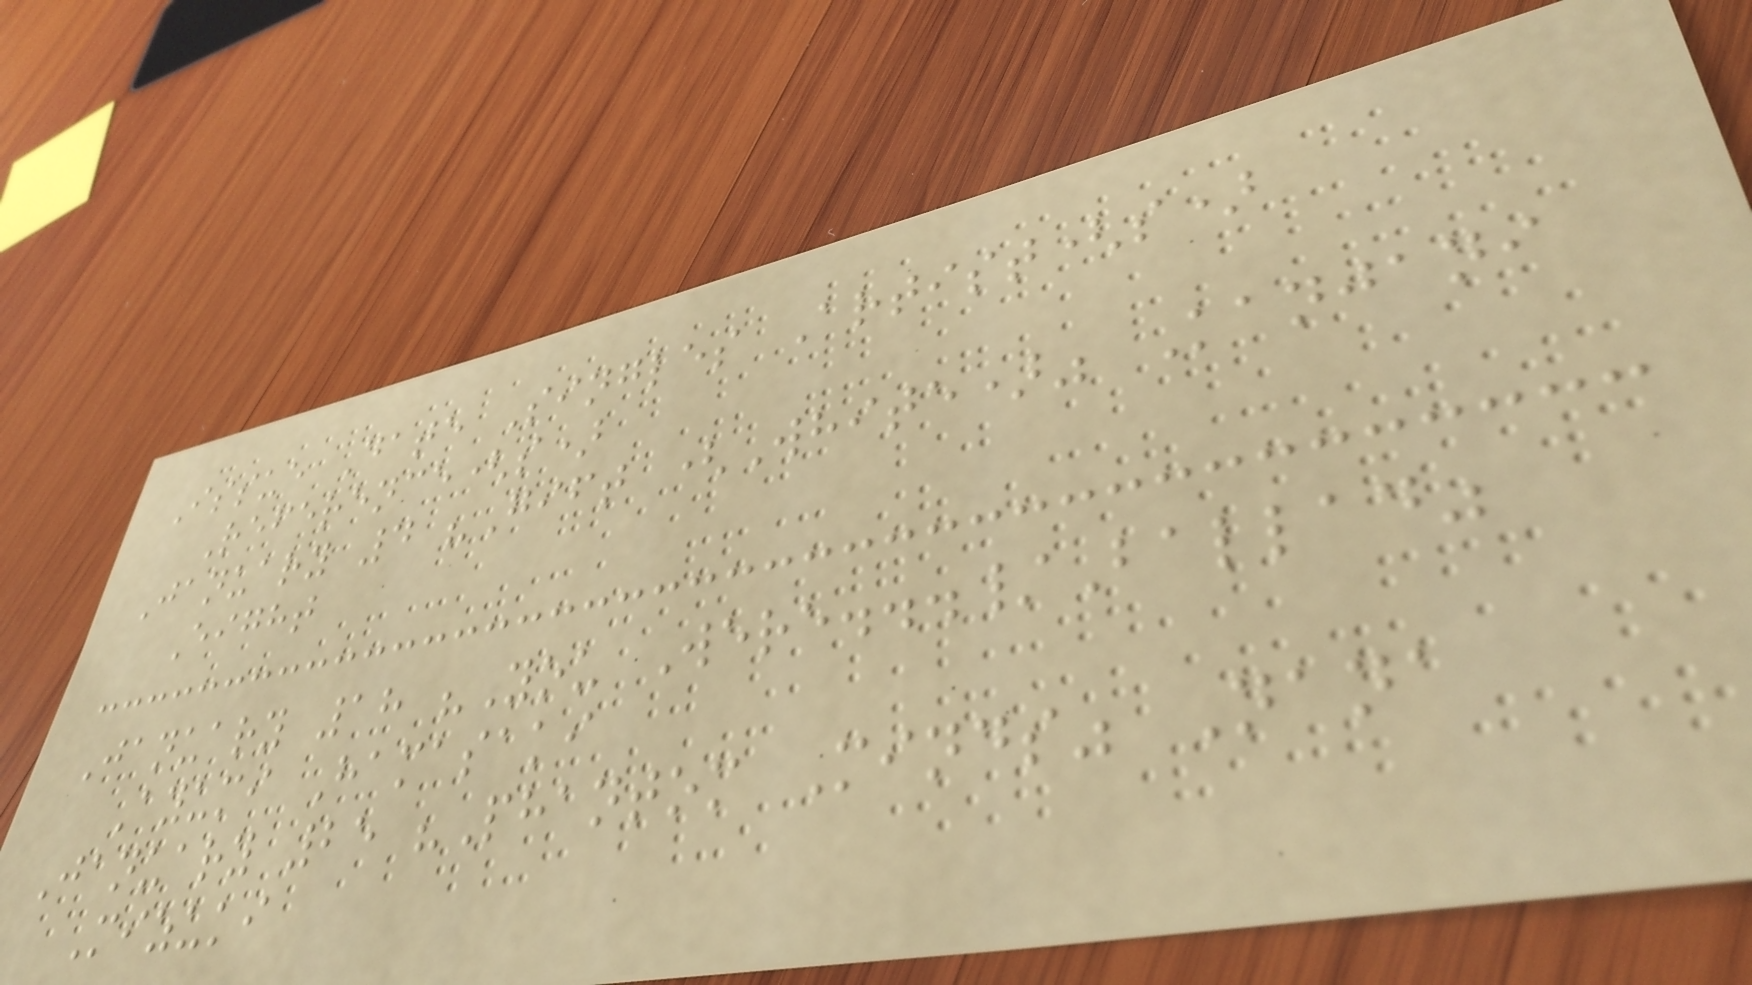Issue Date Singles Artist(s)
Reference(s)
January 4 "Gift (White)" Kanjani
Eight
January 18 "You Were.../Ballad"
Ayumi Hamasaki
January 25 "Phantom Minds" Nana
Mizuki
